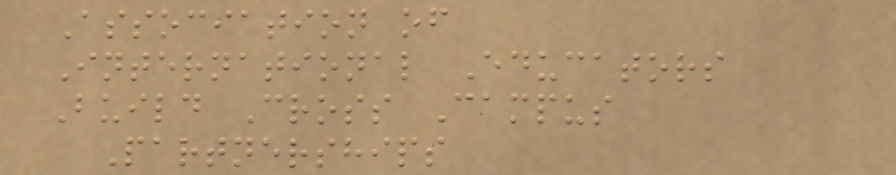Association of
International Educators
Build Cross Campus
Partnerships
